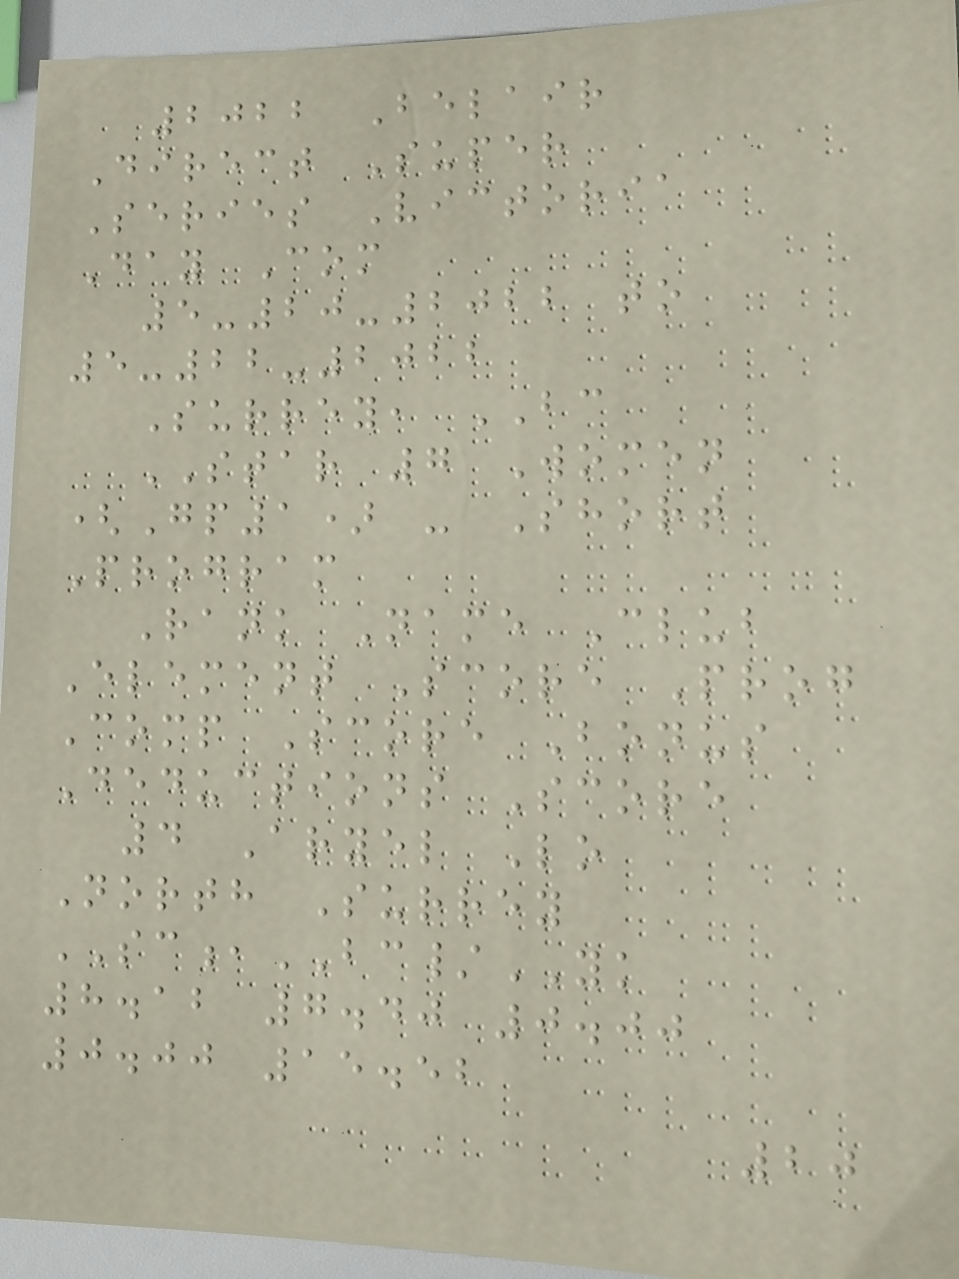2022 Belair
Direct Super
Series Victoria
Day Com
5-20-2022 to
5-22-2022
Surrey, BC
STAR 7 Women
(Gp1) - Short
Program
Rank Name Club
Element Score Prog
Comp Score Bonus
Deductions Score
4 Aryel Lo
North Surrey
SC,BC/YK
8.12 7.40 0.00
0.00 15.52
20
